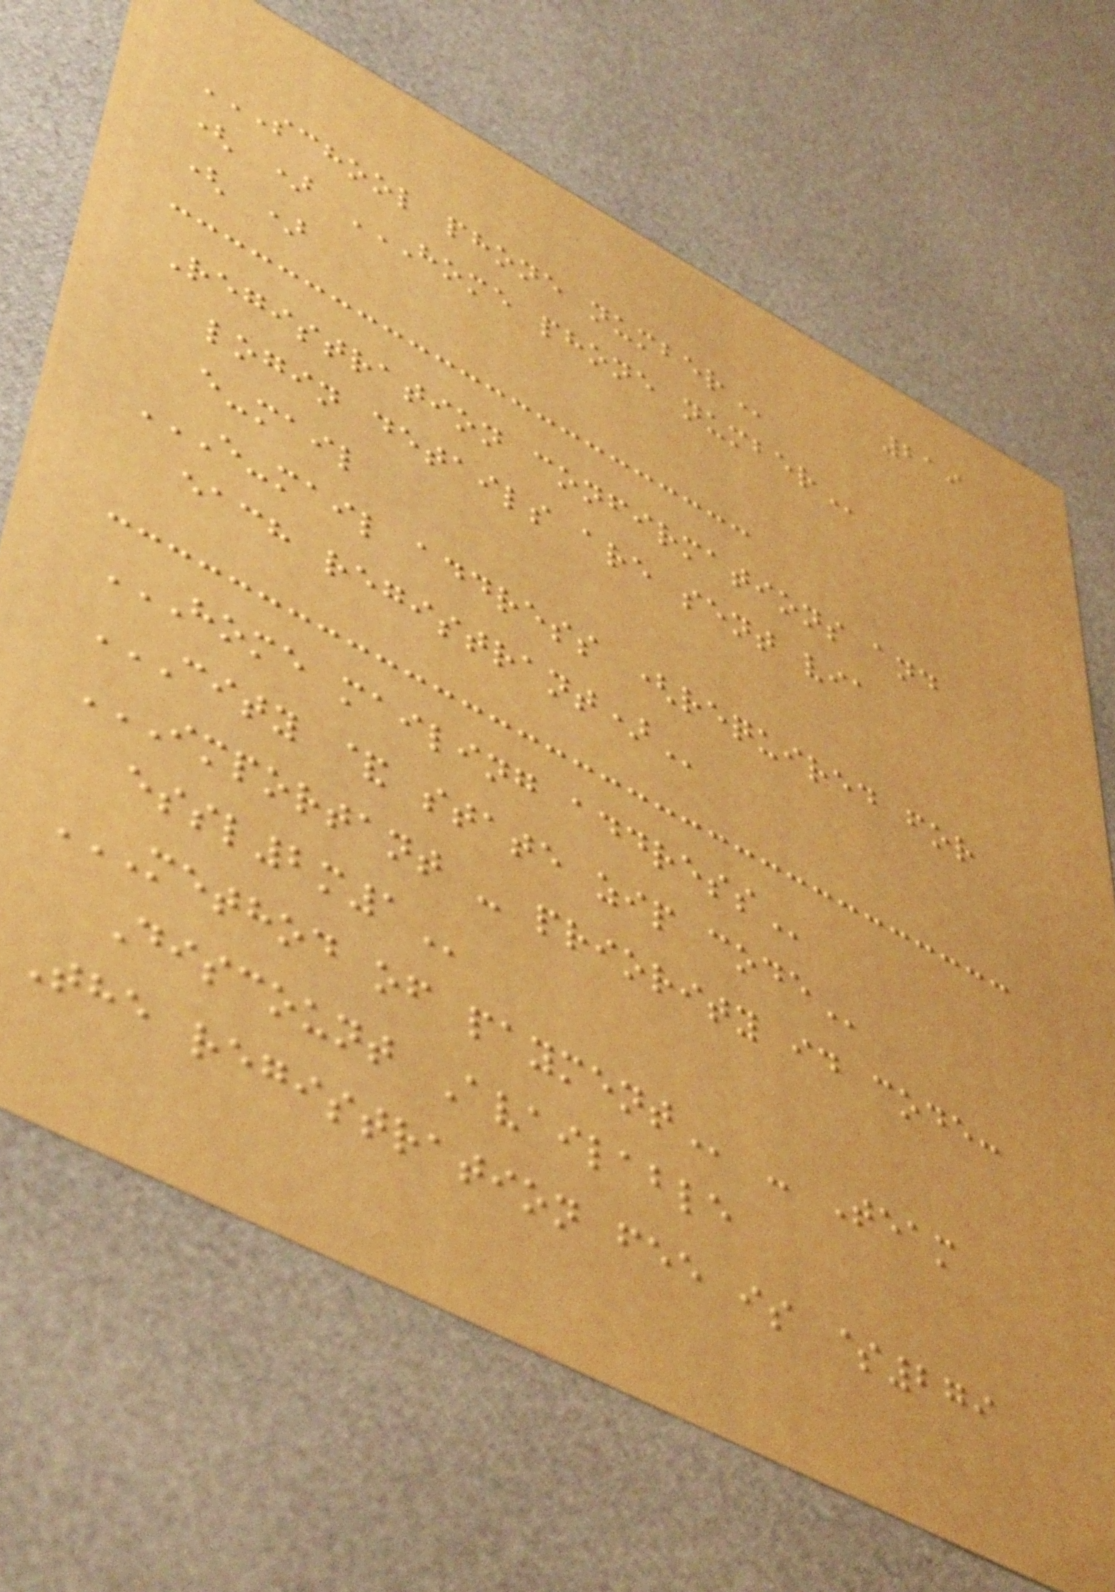219
SCHOOL PHONE NUMBER
( ) HOME PHONE NUMBER
( )
Registration confirmations and
login details are sent via
e-mail
E-MAIL ADDRESS (REQUIRED FOR
EACH REGISTRANT)
HOME MAILING ADDRESS
CITY & STATE ZIP CODE
IMPORTANT - PRIORITY ID CODE:
ESSL2M1
METHOD OF PAYMENT - Team
Discount Available
The registration fee is $279
